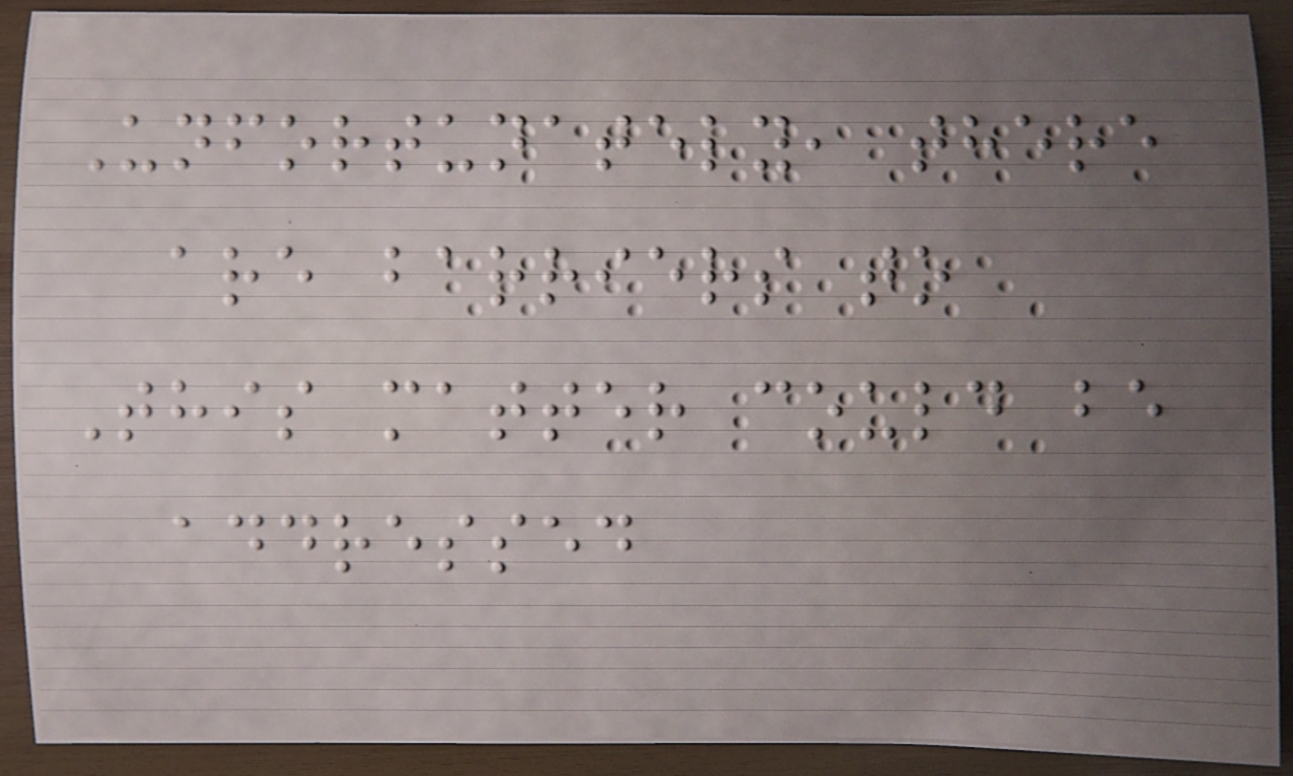Unfortunately, there
are barriers to
This matter could be
addressed
